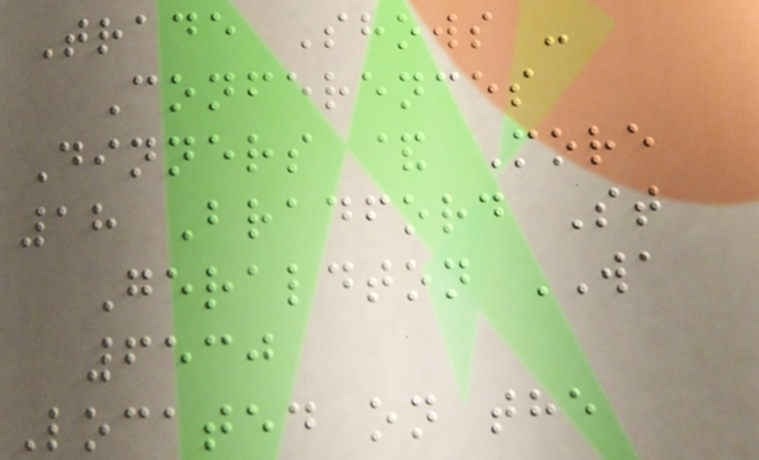Trade Shows -
Conferences
Dinners & More
18 Bradford St
Geraldton WA
6530
Located on the
